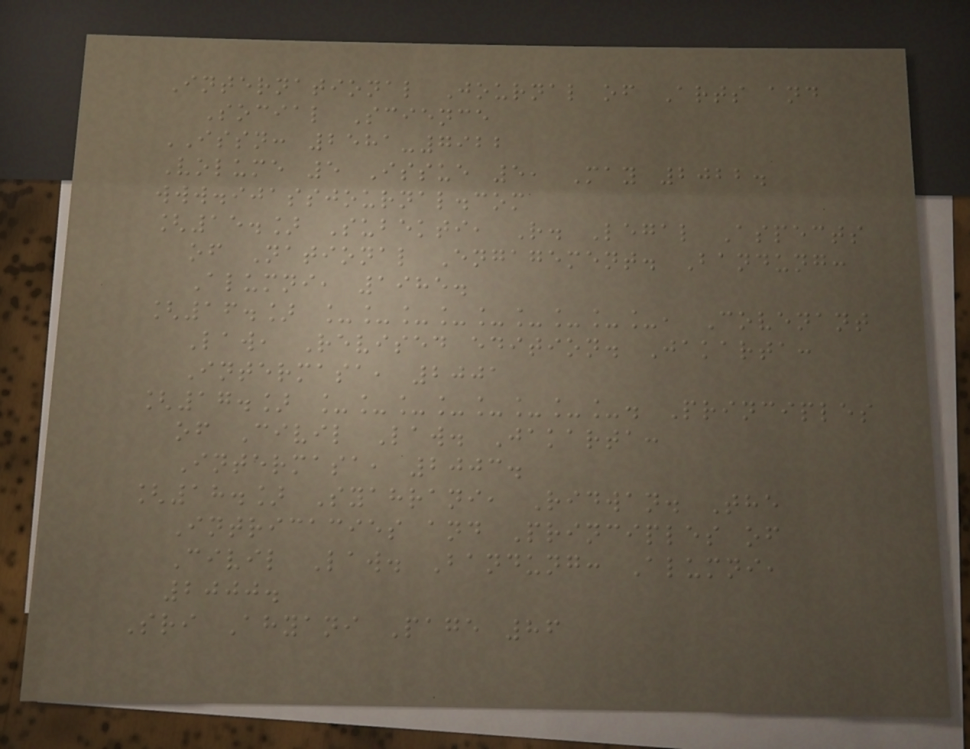International Journal of Arts and
Social Science
ISSN: 2581-7922
Volume 5 Issue 5, May 2022.
www.ijassjournal.com
[15.] Subekti, R. Legal Aspects
of National Engagement. Bandung:
Alumni, 1985.
[16.] _________, Covenant
Law, Revised edition. Jakarta:
Intermasa, 2001
[17.] ________. Principles
of Civil Law. Jakarta:
Intermasa, 2003.
[18.] Syahrani, Ridwan. The
Intricacies and Principles of
Civil Law. Bandung: Alumni,
2000.
Sri Ahyani Page 86
